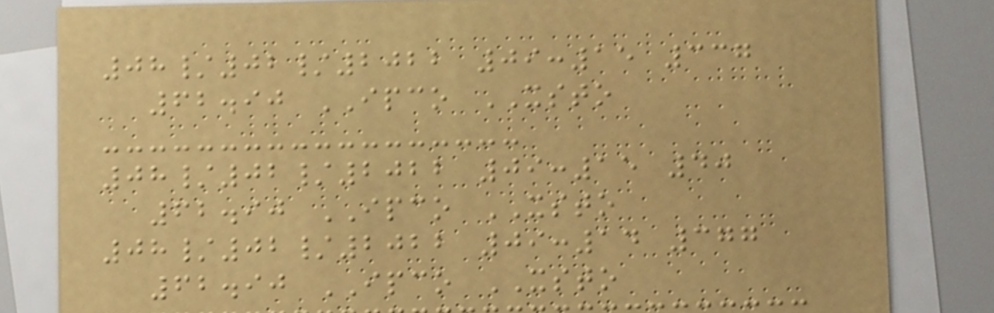08/02/2022 09:15 337
62.90 IPCO XSTO
08/02/2022 09:15 40
62.90 IPCO XSTO
08/02/2022 09:14 377
62.90 IPCO XSTO
